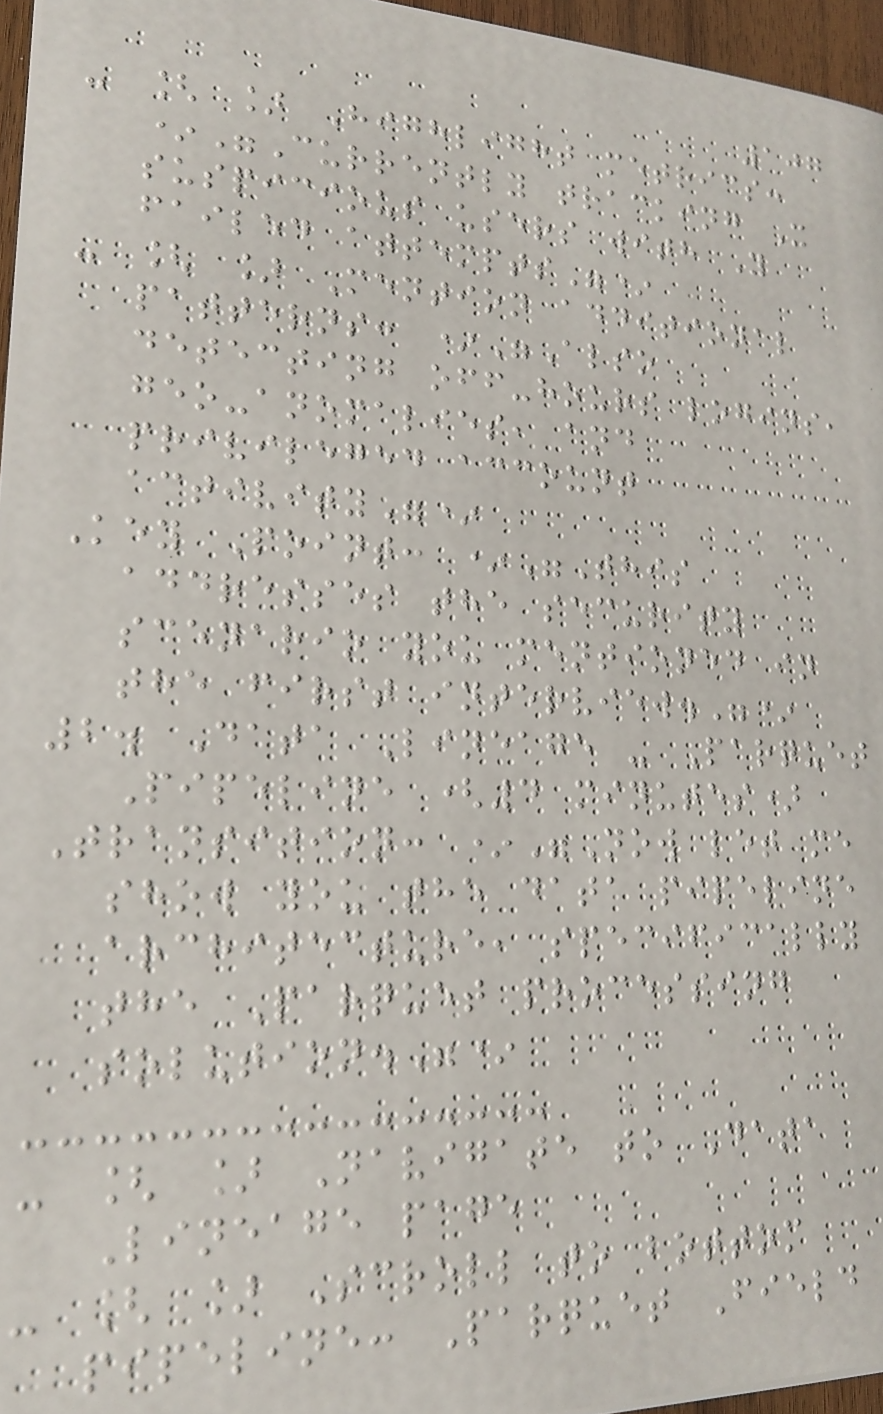107
- [ ] Highlight metrics:
*"Currently tracking X
suspicious users with Y
failed attempts"*
- [ ] Mention additional
patterns: *"Also
detecting off-hours logins,
geo-anomalies, and
privileged account
activity"*
Key Point: *"This
addresses the security
scenario you mentioned in
the first interview."*
2. Data Lineage - Parquet
Pipeline (4 minutes)
Transition: *"Now let me
show you the data pipeline
architecture, specifically
the Parquet processing
solution."*
- [ ] Navigate to Data
Lineage page
- [ ] Scroll to bottom
pipeline: Parquet Field
